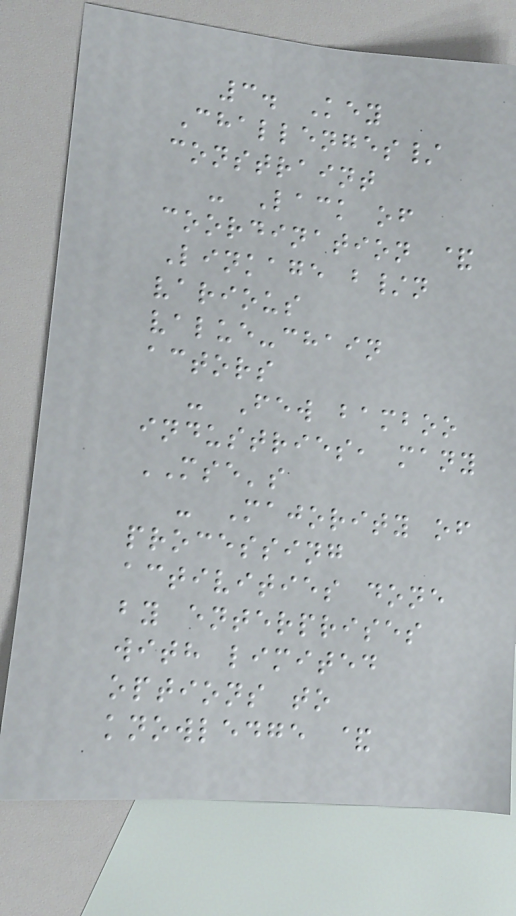3. Key
Challenges/
constraint
- Lack of
coordination &
Linkage b/n
various
value-chain
actors
- Few bamboo
industries, many
MSE's
- Majority of
processing
activities done
by enterprises
with limited
options to
knowledge &
